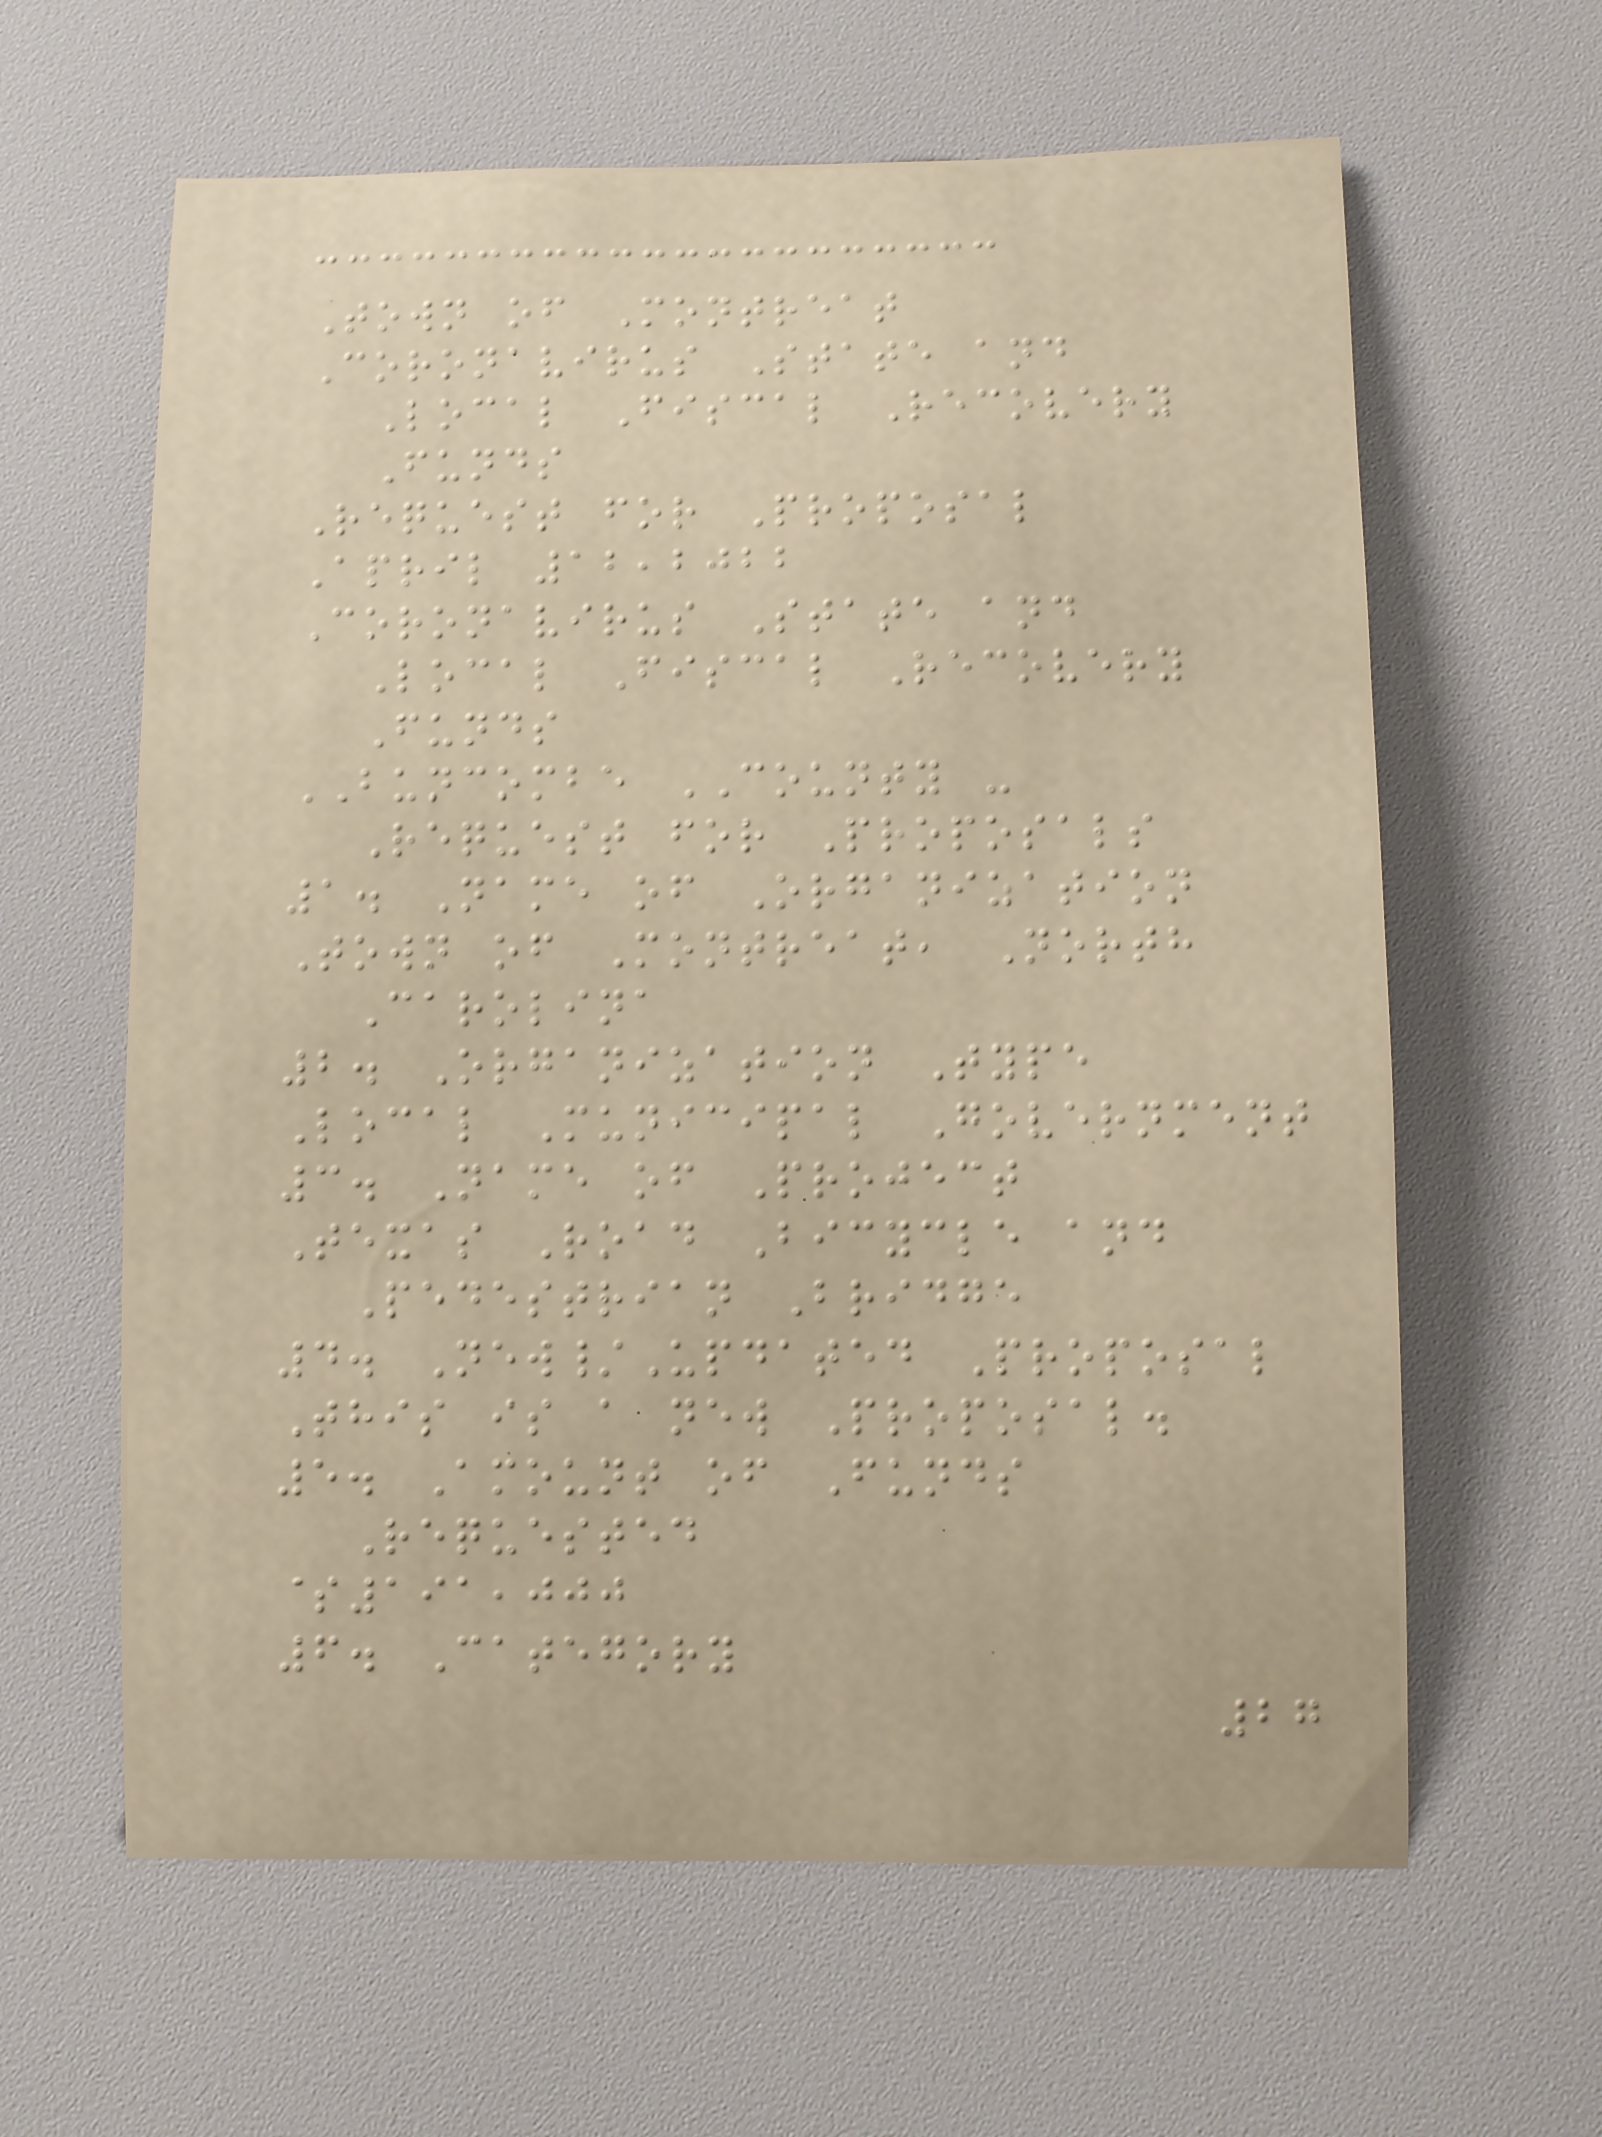Town of Montreat
Coronavirus State and
Local Fiscal Recovery
Funds
Request for Proposal
April 12,2022
Coronavirus State and
Local Fiscal Recovery
Funds
BUNCOMBE COUNTY -
Request for Proposals
1. Name of Organization
Town of Montreat, North
Carolina
2. Organization Type
Local Municipal Government
3. Name of Project
Texas Road Bicycle and
Pedestrian Bridge
4. New/Updated Proposal
This is a new Proposal.
5. Amount of Funds
Requested
$191,000
6. Category
27
